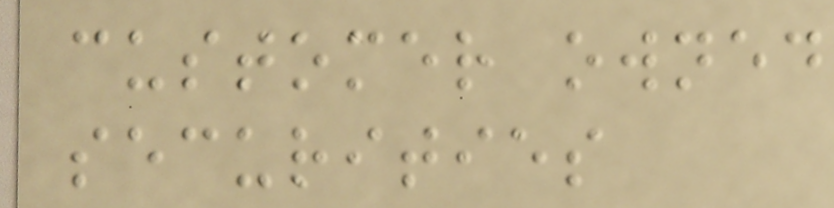customer owned
securities
